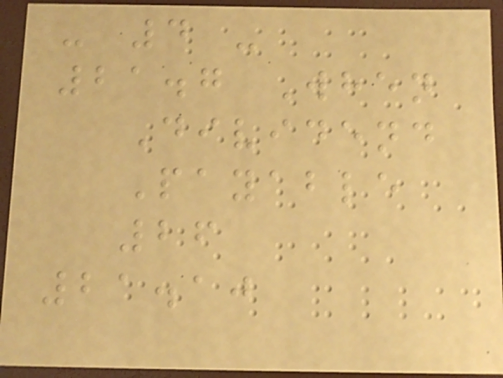- 4 -
21.7 When
Dividend
Payable
26
21.10
